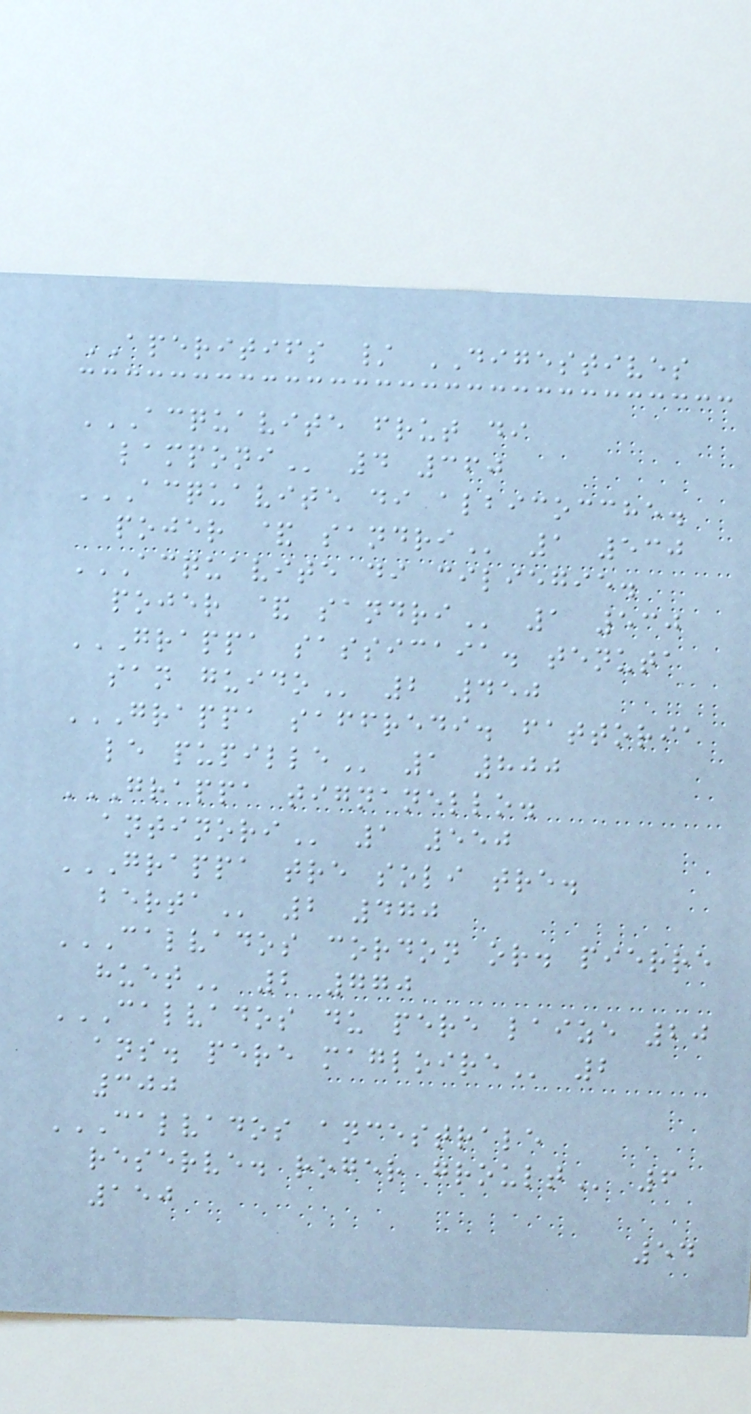APERITIFS / DIGESTIVES
ACQUAVITE FRUT DI
LAMPONI 4 360
ACQUAVITE DI ALBICOCCHE.
POJER & SANDRI 1 530
ACQUAVITE DI CILIEGIE.
POJER & SANDRI 1 530
GRAPPA SASSICAIA. TENUTA
SAN GUIDO 2 450
GRAPPA SAFFREDI. FATTORIA
LE PUPILLE 1 800
GRAPPA TIGNANELLO.
ANTINORI 1 550
GRAPPA TRE SOLI TRE.
BERTA 2 470
CALVADOS CORDON OR. PIERRE
HUET 2 770
CALVADOS DU PERE LAIZE 20
ANS. PERE MAGLOIRE 2
300
CALVADOS ANCESTRALE
RESERVE. ROGER GROULT 6
150
54
